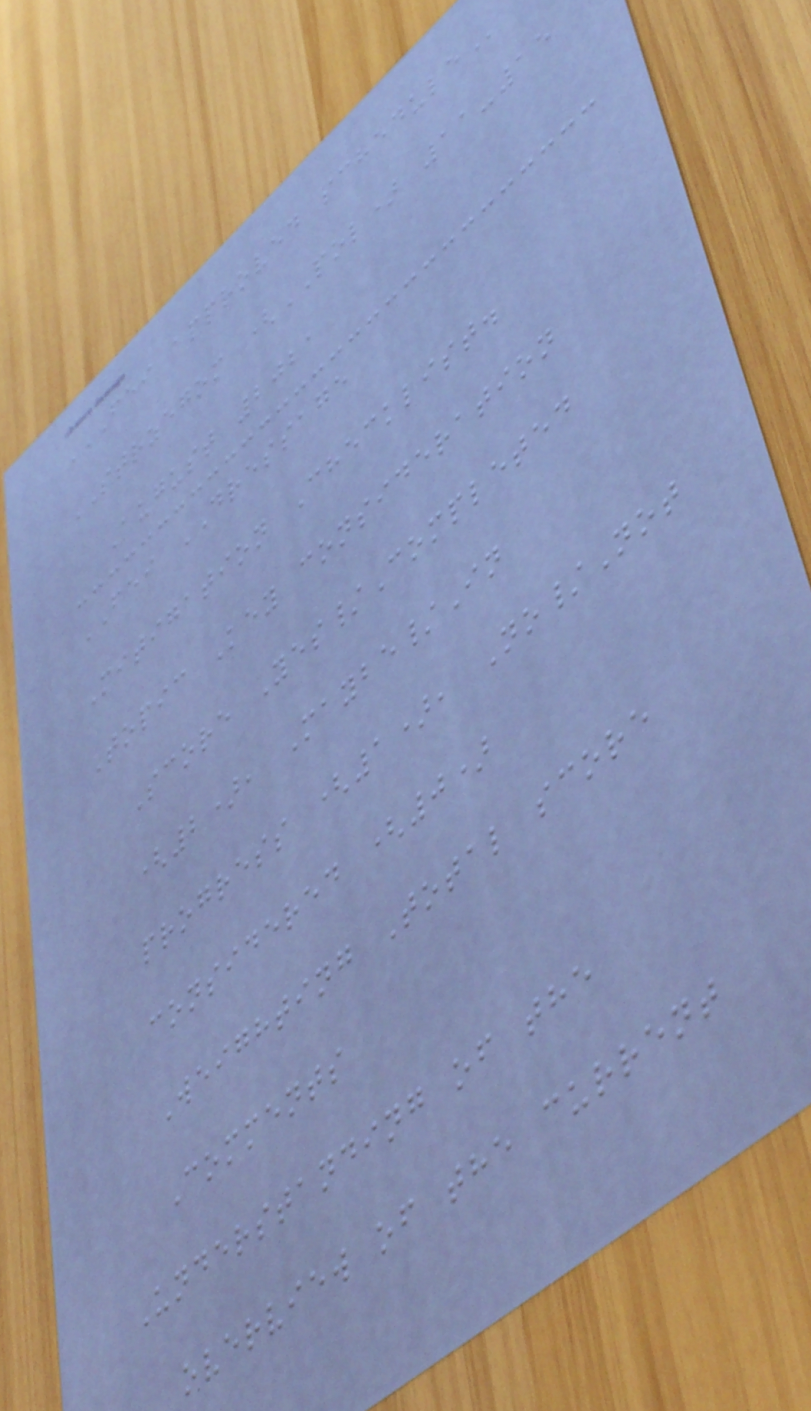FEI APPROVED SCHEDULE
STRZEGOM (POL) 11-15
August 2021
FEI DRESSAGE
Mitigation Checklist.
Topic Key consideration
Score Yes/Completed
(2), Maybe/In
progress (1), No/Not
considered (0)
Weighting Total score
Comments
Understanding of the
overview of the current
